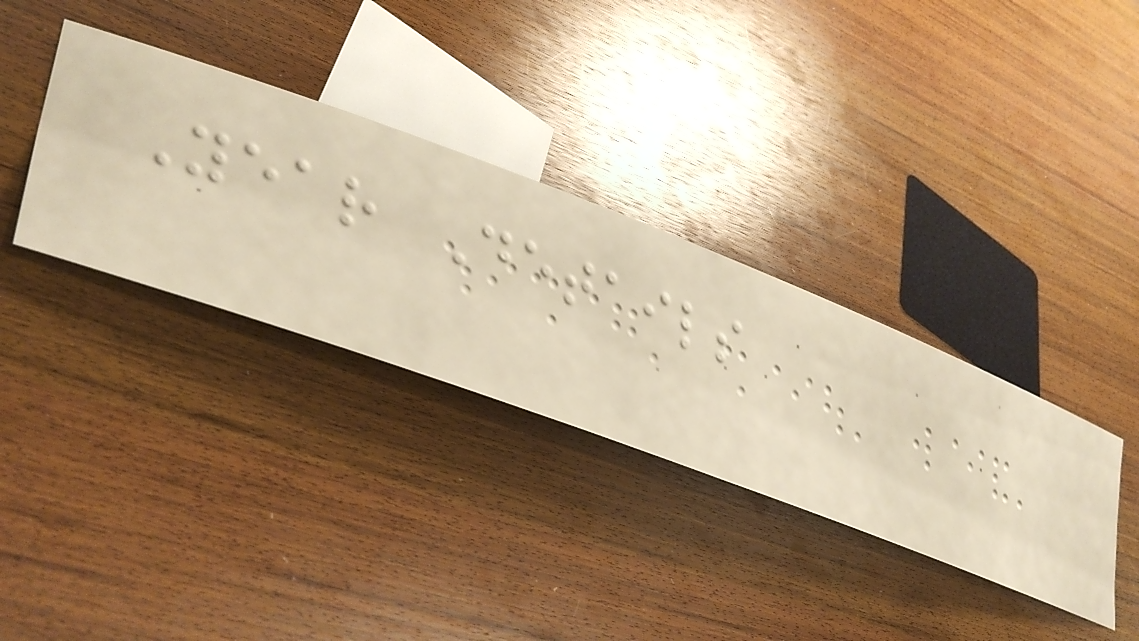Year Details
